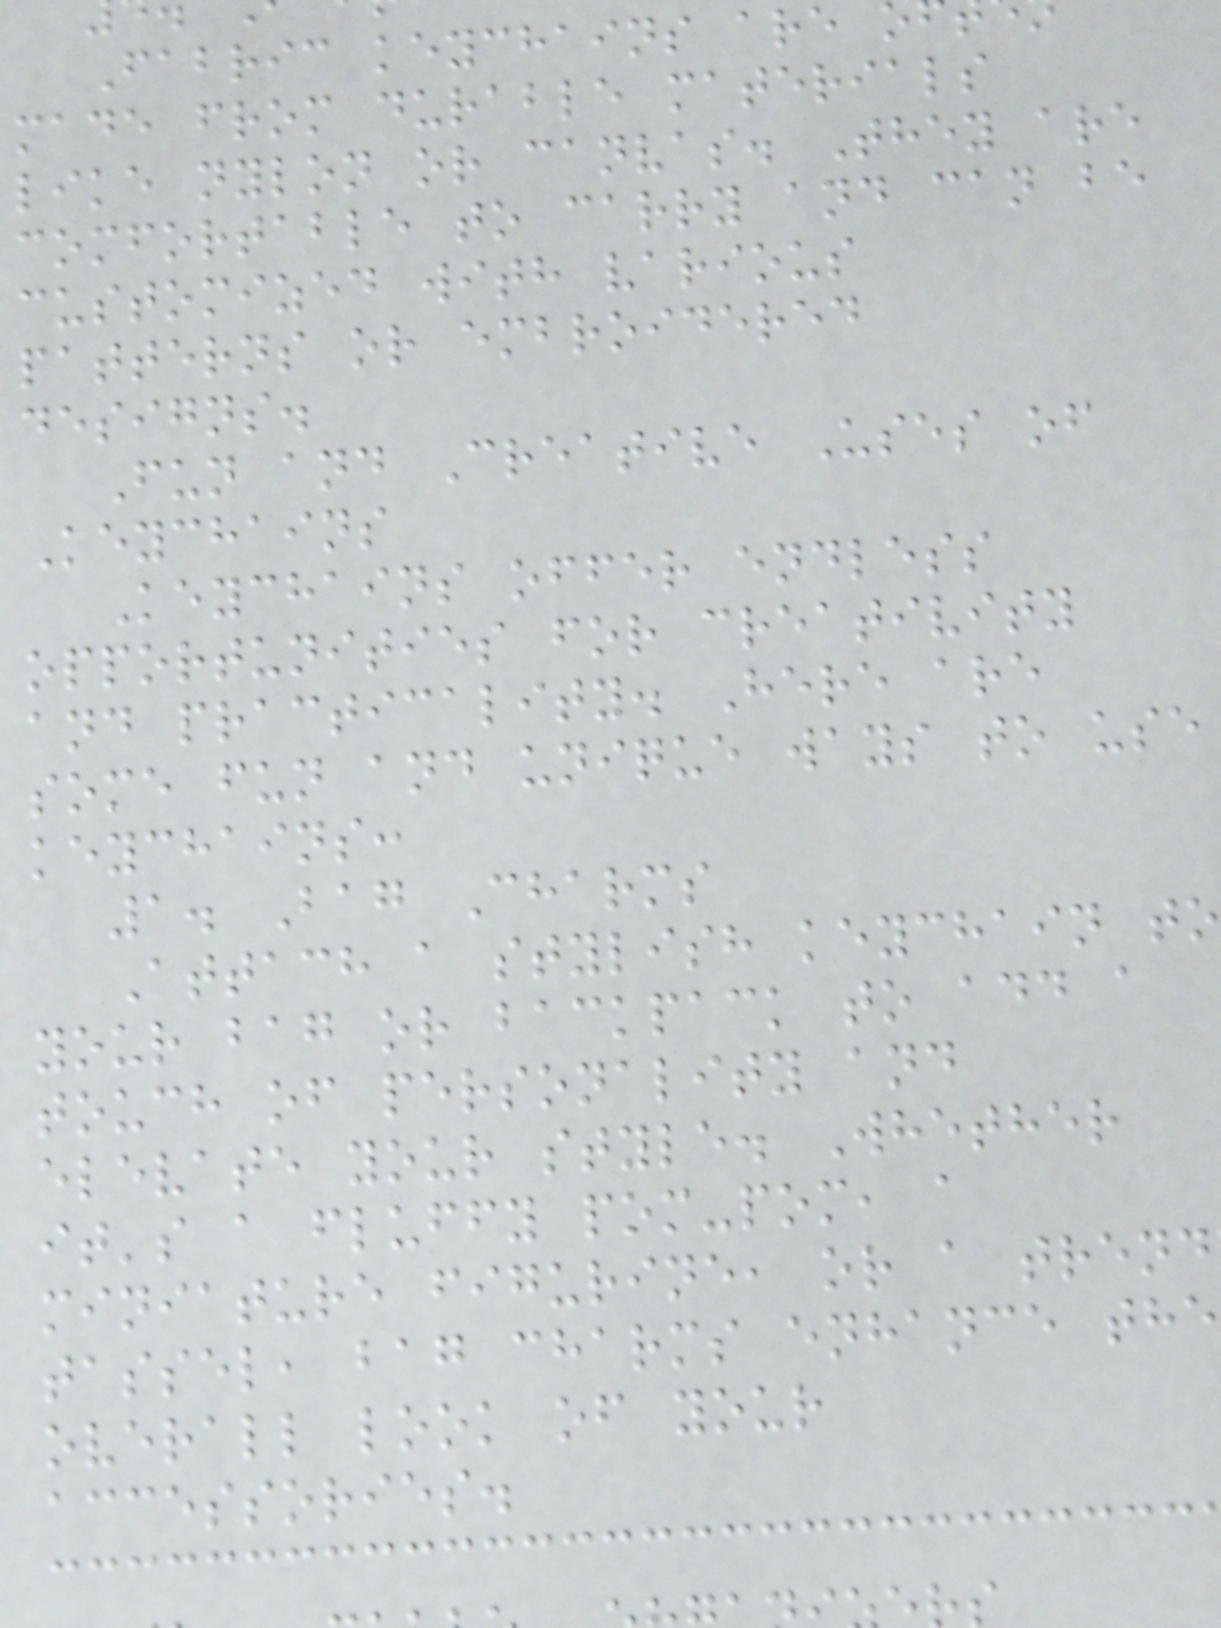Fabric keychains are
made from durable materials
like nylon or canvas. They are
comfortable to carry and can be
customized with various
patterns or embroidered
designs.
Fun and Creative Uses of
Keychains
Keychains offer endless
opportunities for creativity
and practicality. Here are
some fun and unique ways to use
keychains:
1. Bag Charms
Attach a stylish keychain to
your bag or backpack to add a
touch of personality and
elevate your style. Whether
it's a fluffy pom-pom, a
miniature figurine, or a trend
tassel, bag charms enhance the
overall look of your
accessories.
